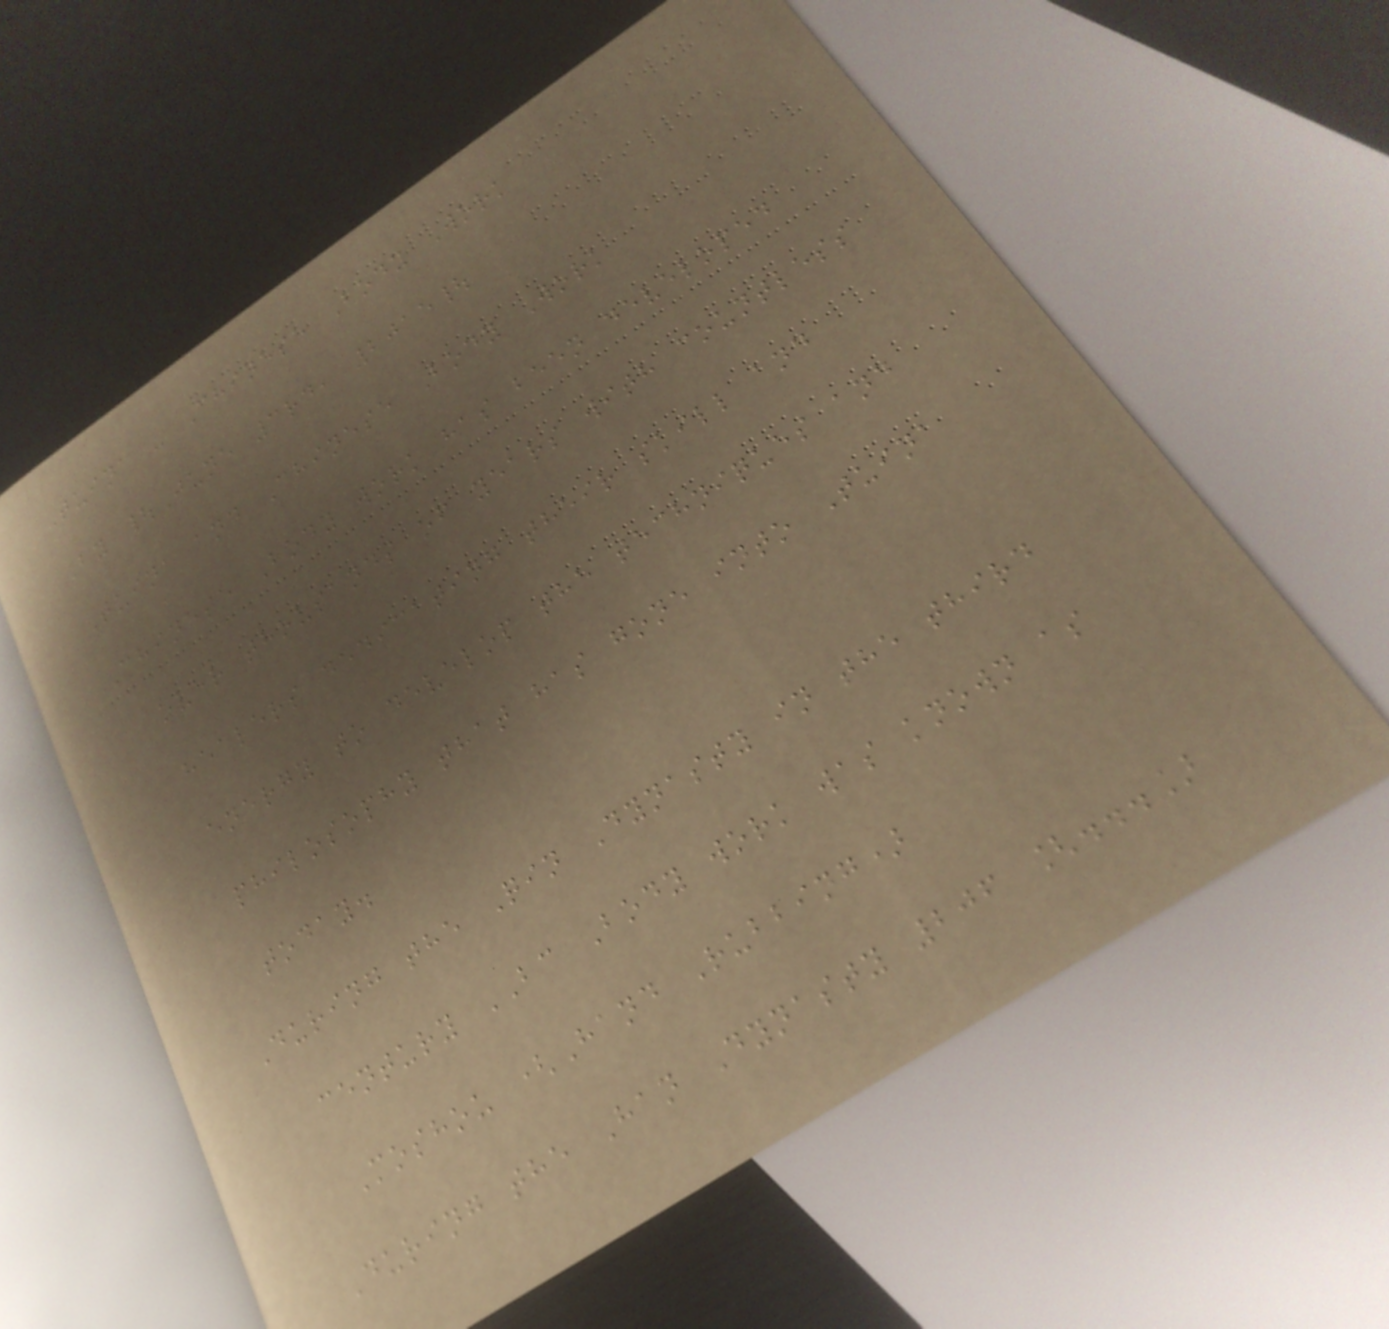Tuina - Chinese Body Work
By |June 3rd, 2015|
Tuina and Chinese Body Work
Chinese Body work has been developed
over thousands of years with countless
healers dedicating their skill and
energy to develop the techniques and
philosophy that has gone into Tuina
today.
During the Qin Dynasty in the third
century BC Body work was known as
Moshou (Hand Rubbing)
During the Han Dynasty 206 [...]
